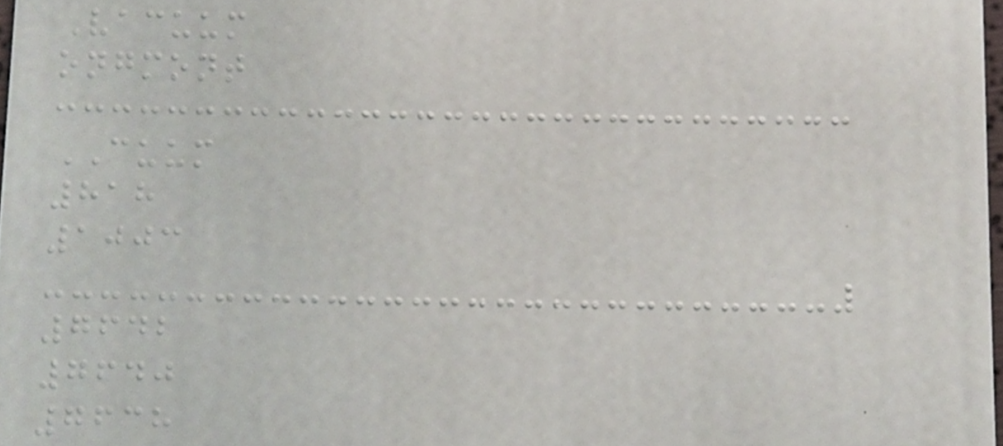Vacuum
ongmont
CUUM
818
1003
7642
7640
7638
